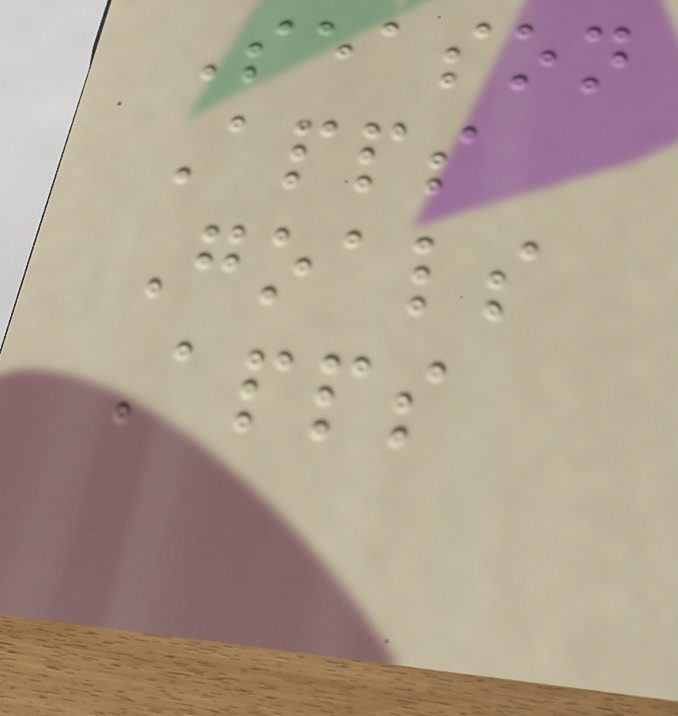Season
Apps
Goals
Apps
